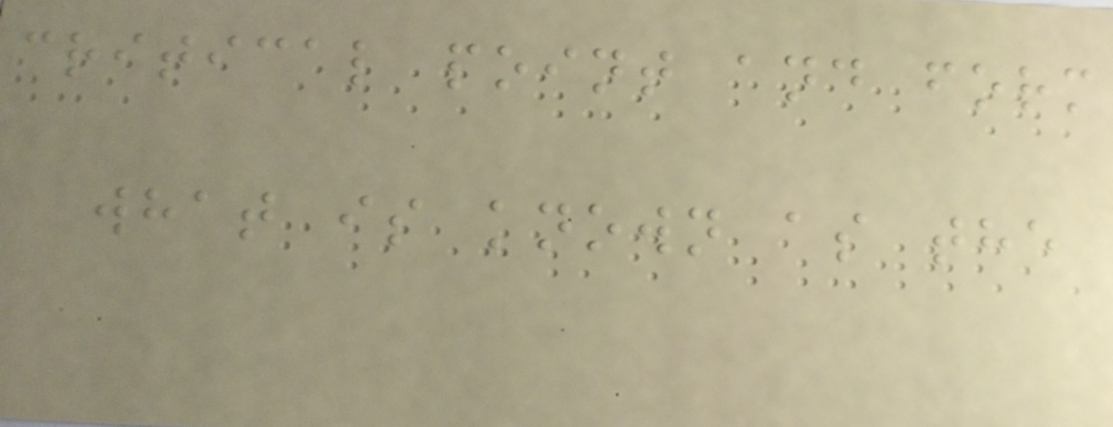critical point and form
what is known as the
